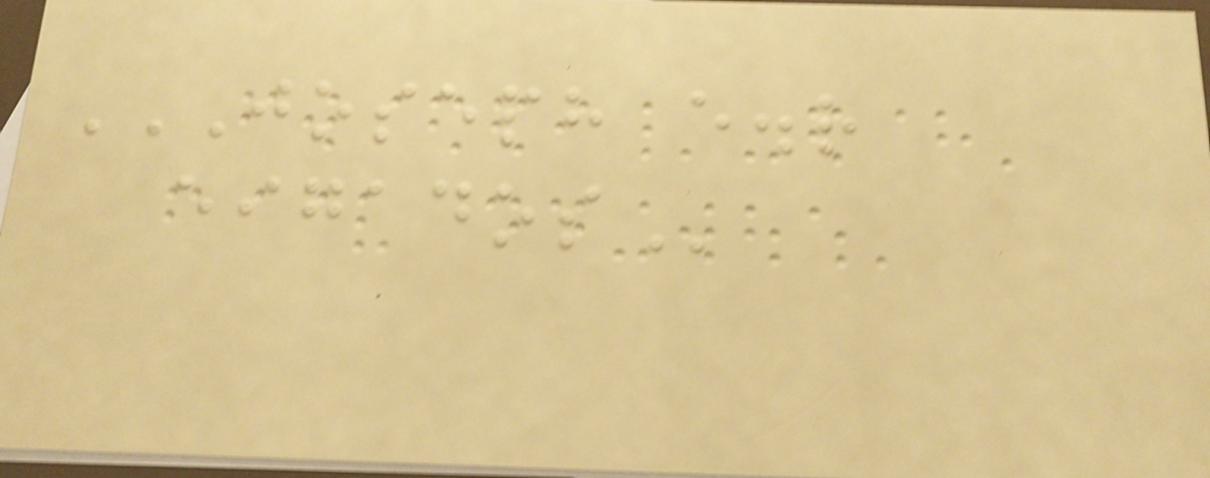JOSEPH E.R
EIGADOS
